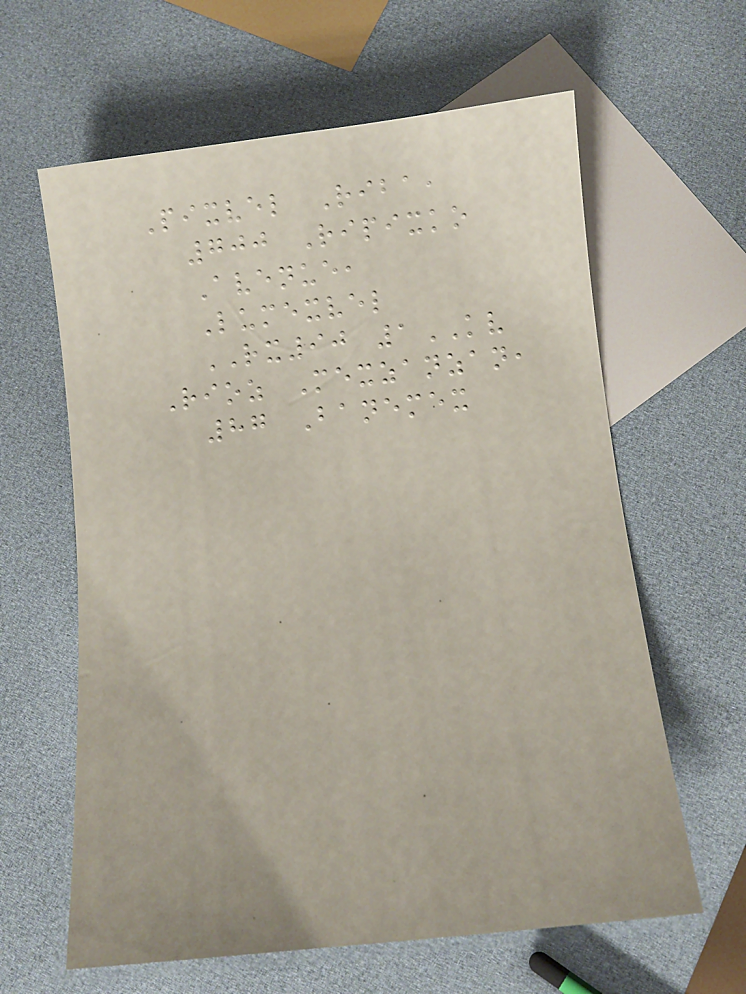Pixvel Riba,
700 Ripixko
Avenue,
Lumexvel
RX90 1KV
Rioz Mexzanzan,
87 Banemex
